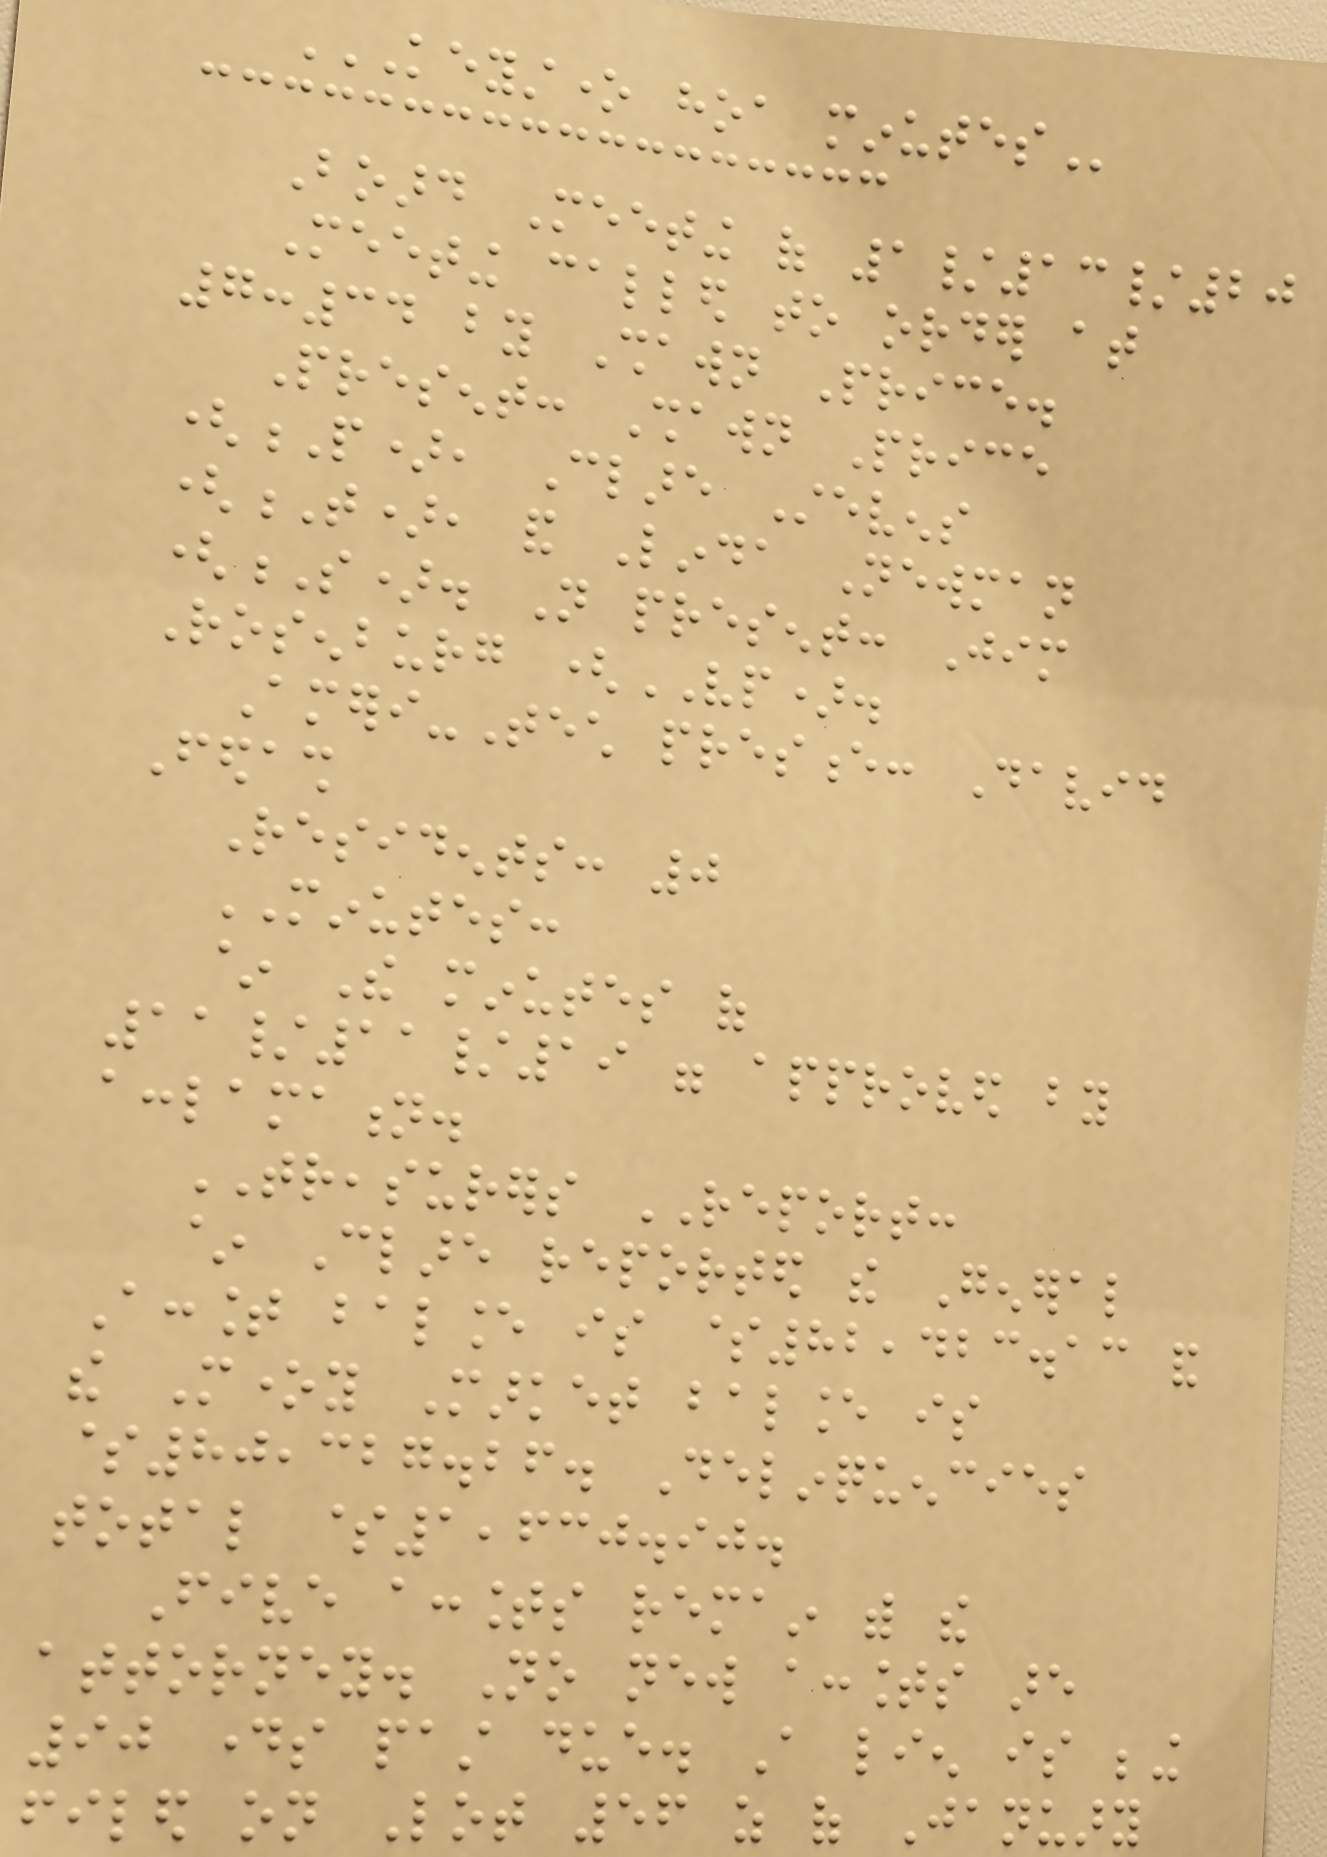KEYSTONE HOA MINUTES
Board Meeting of 1/13/20
Meeting called to order at
7:34 by Shawn Price.
Present: Shawn Price
(P), Clare Stevens
(T), and Linda Newman
(S). Not present: Jim
Rosenburg (VP).
Ameri-Tech presence: David
Fedash
Residents: 0
MINUTES:
~ The minutes of
11/11/19 were approved by
acclamation.
TREASURERS REPORT:
~ Clare reported the General
Account balance is $82,423.13 and
the Money Market balance is
$80,327.26. Delinquencies
total $1,630.90.
Five accounts remain with the
attorney. No new accounts are
90 days past due. A lien is being
filed on Lot 56 as of January
